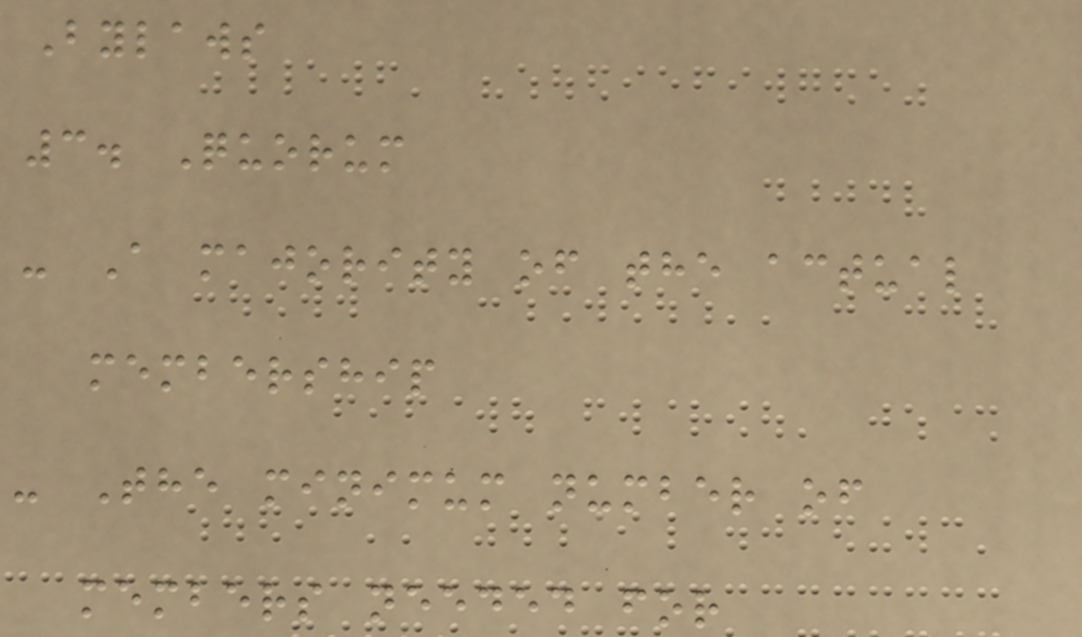Bylaws
3. Quorum
- A majority of the actual
membership
- The minimum number of
members needed for
